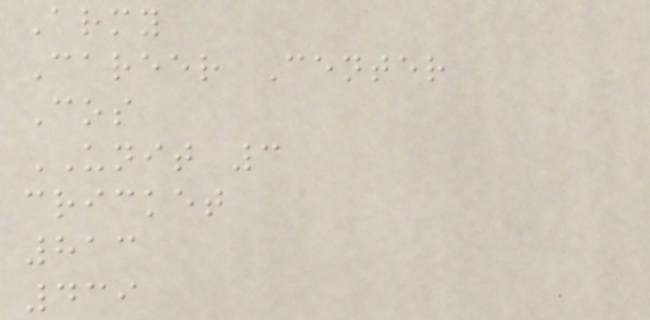Army
Career Center
Cos
UNIT 3
cricket
813
439
